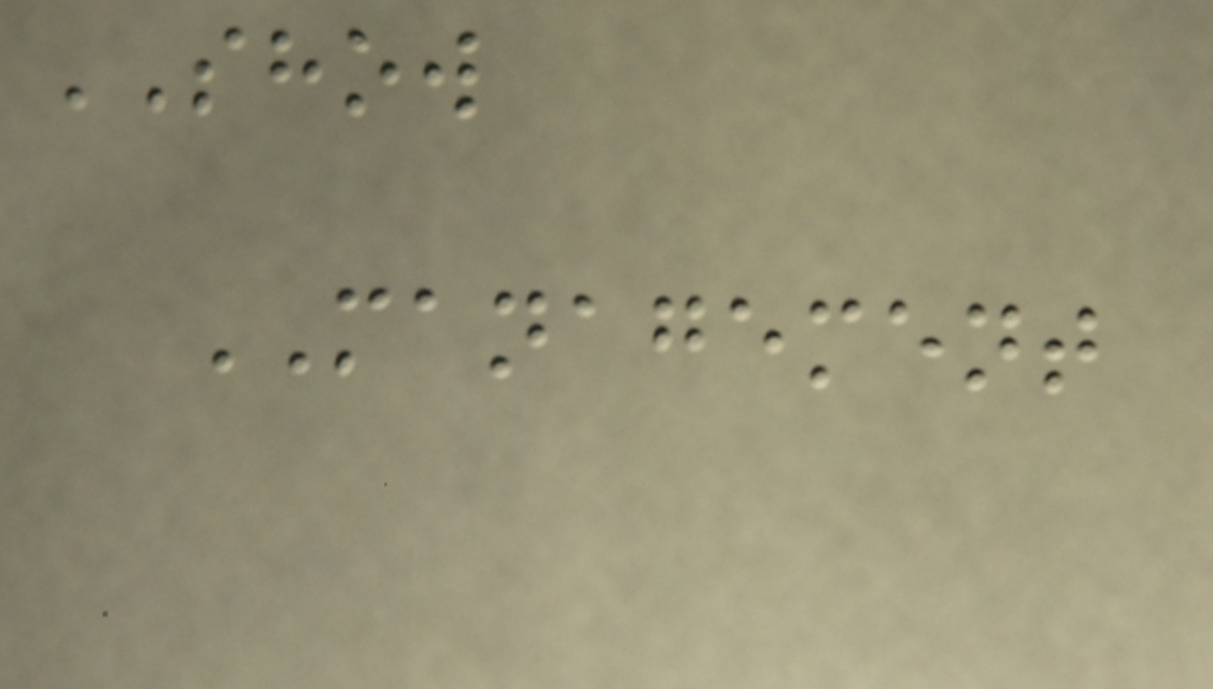SHOW
MANAGEMENT
